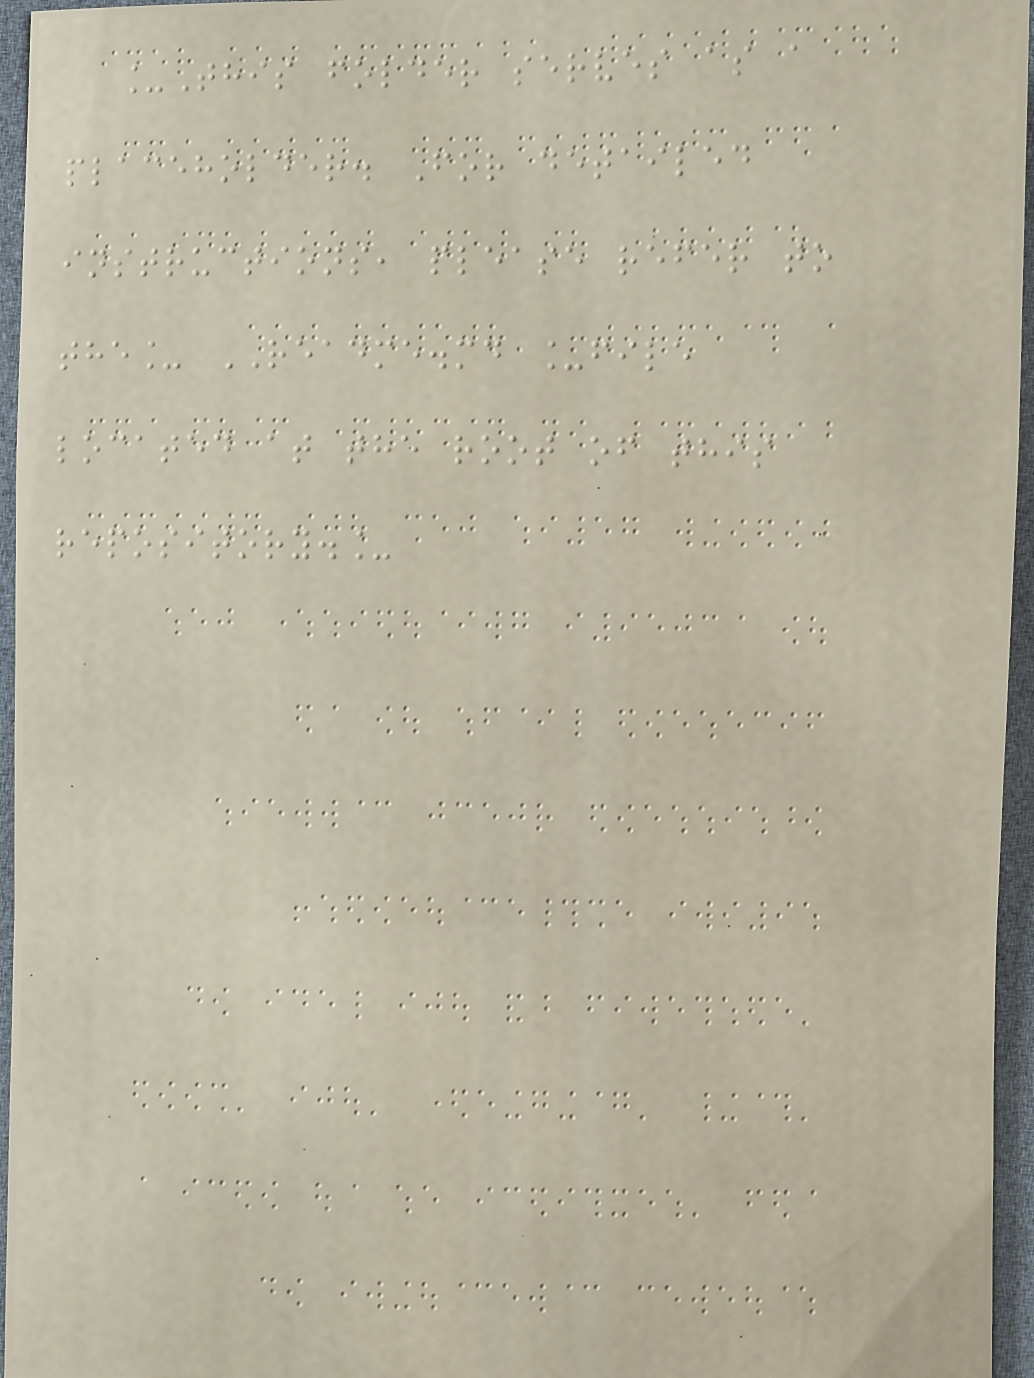_This folder serves as a
placeholder. For detailed
instructions, please refer to
the_ README.md _file
located at the root of this
repository._
